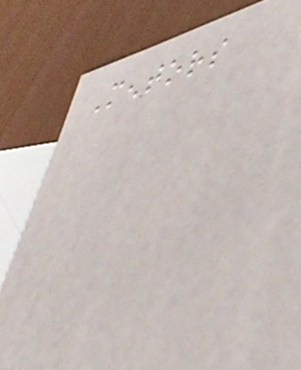Mentors
